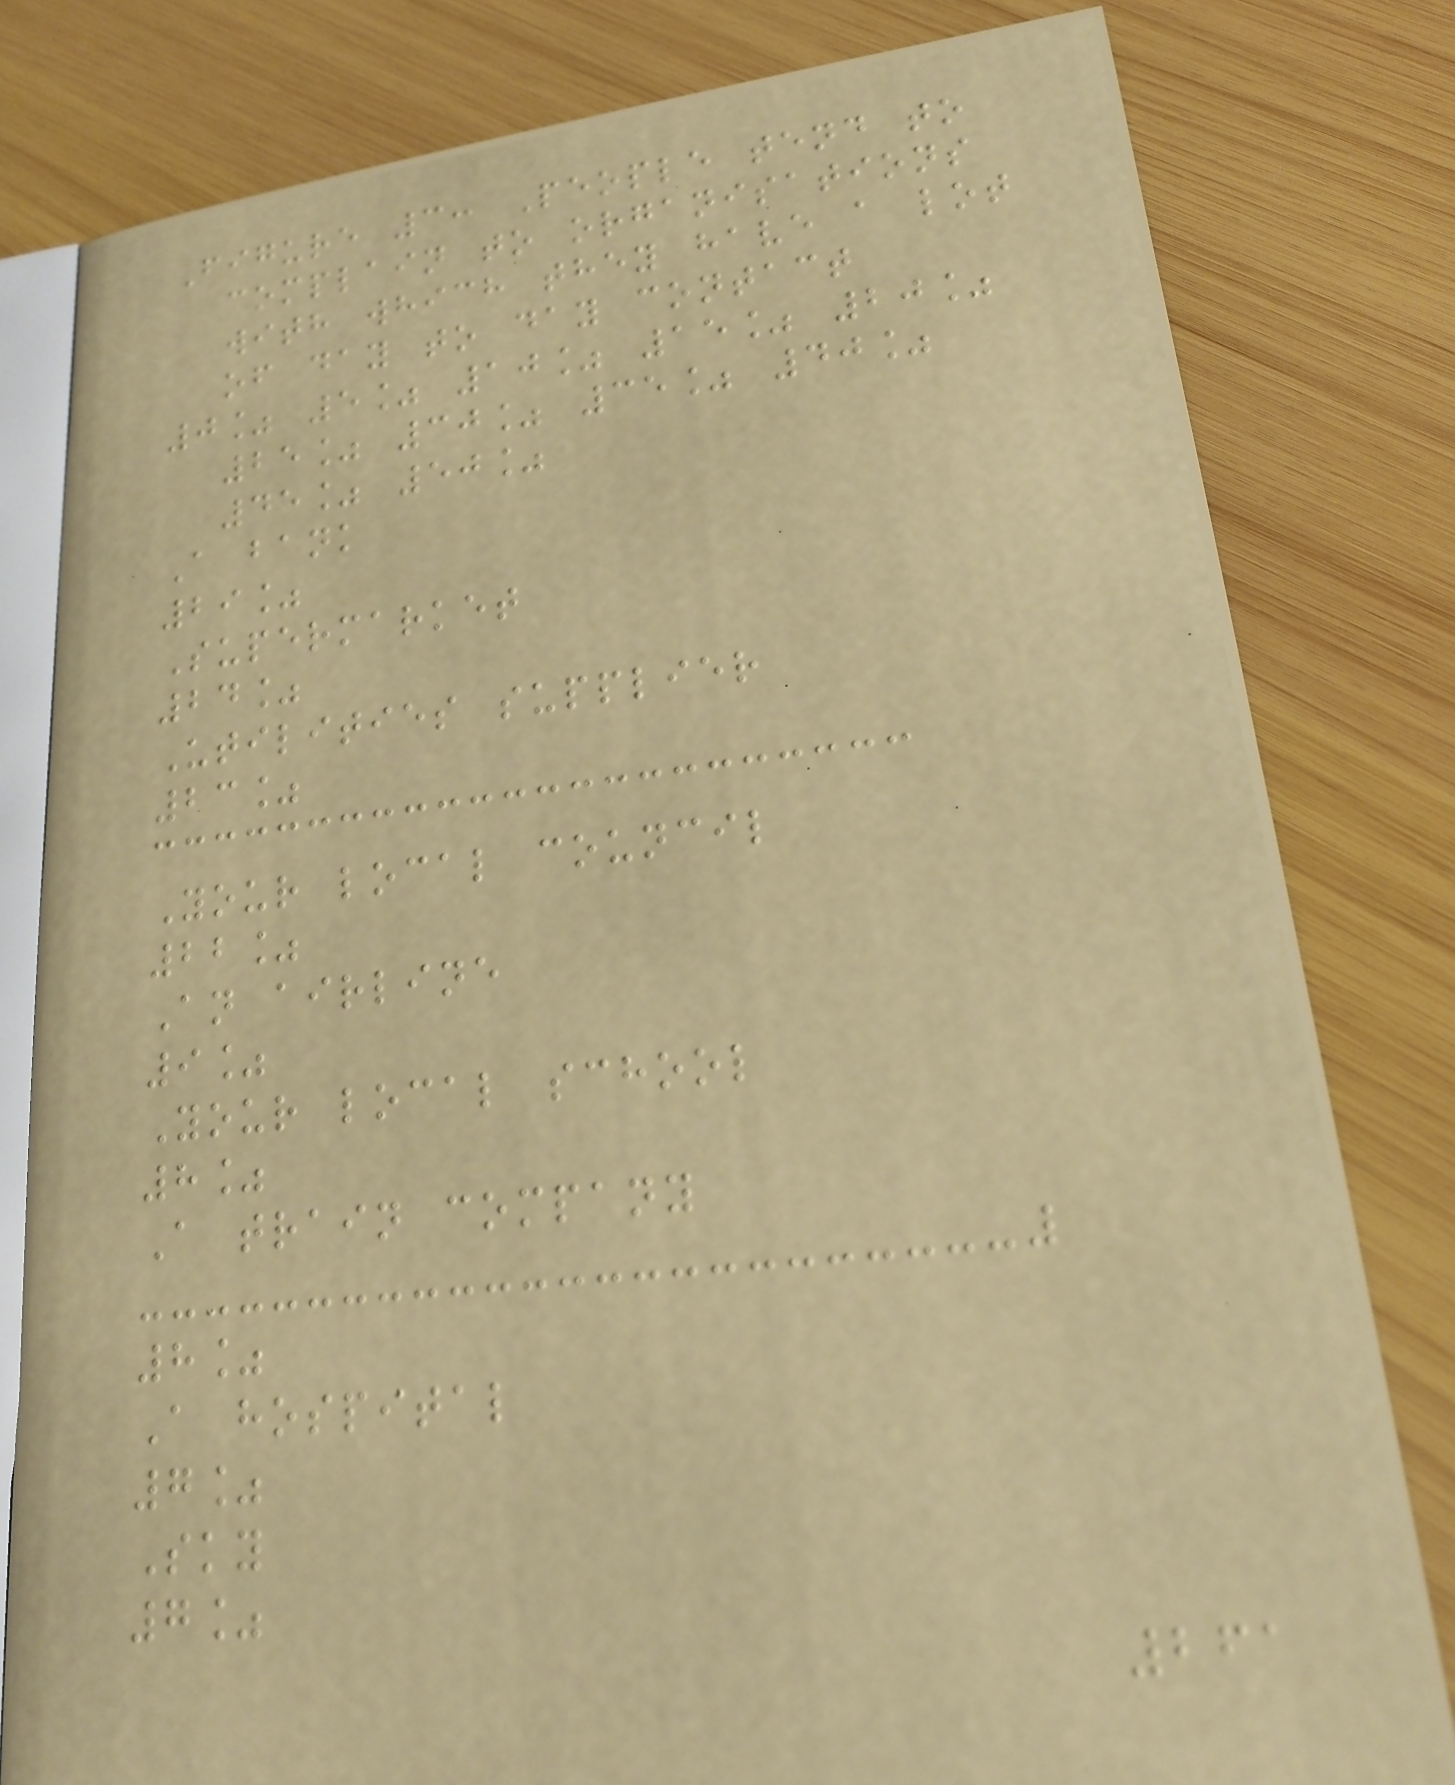Figure 3: People tend to
complain to organisations
with which they have a lot
of day to day contact
0% 5% 10% 15% 20%
25% 30% 35% 40%
45% 50%
A bank
29%
Supermarket
24%
Utilities supplier
23%
Your local council
22%
An airline
9%
Your local school
8%
A train company
8%
A hospital
7%
Sky
7%
261
